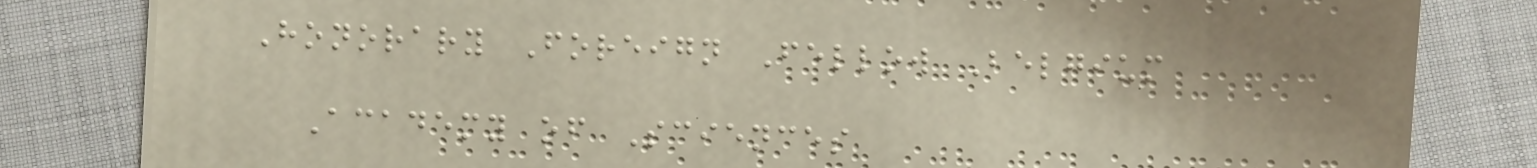Honorary Foreign Fellow Belgium
Academy of Sciences
